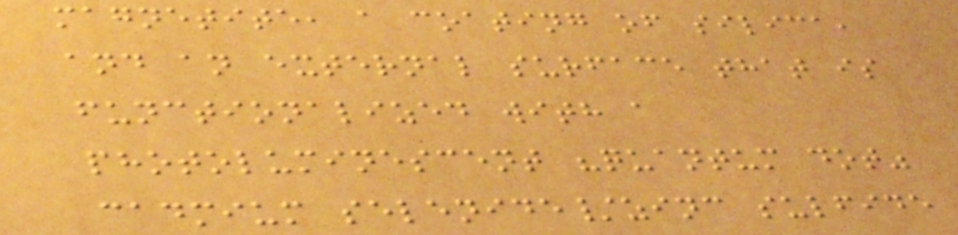magnetite, a coating of silica,
and an external surface that is
functionalized with a
photoluminescent "quantum dot"
cadmium selenide/zinc sulfide
